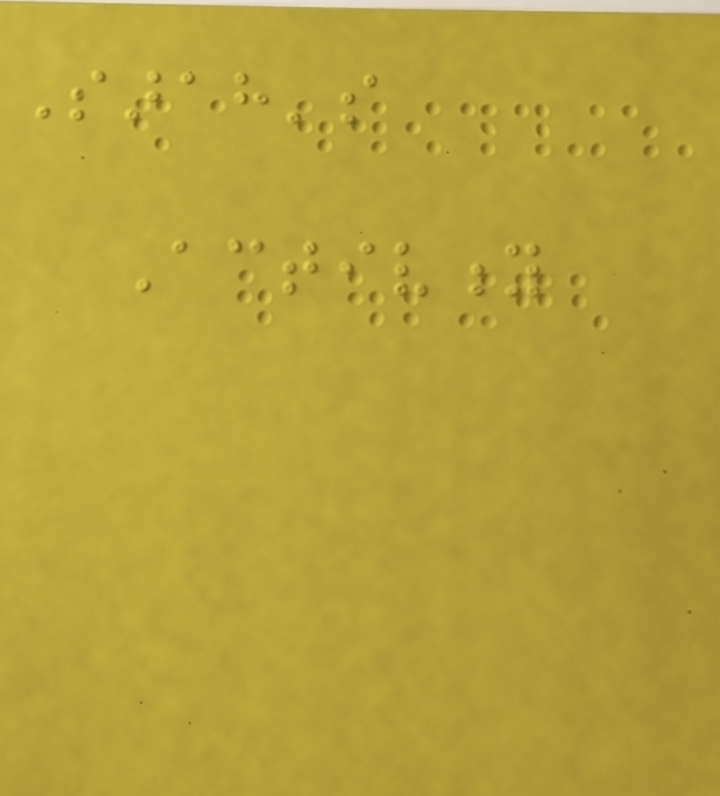Sarah's
Activity
